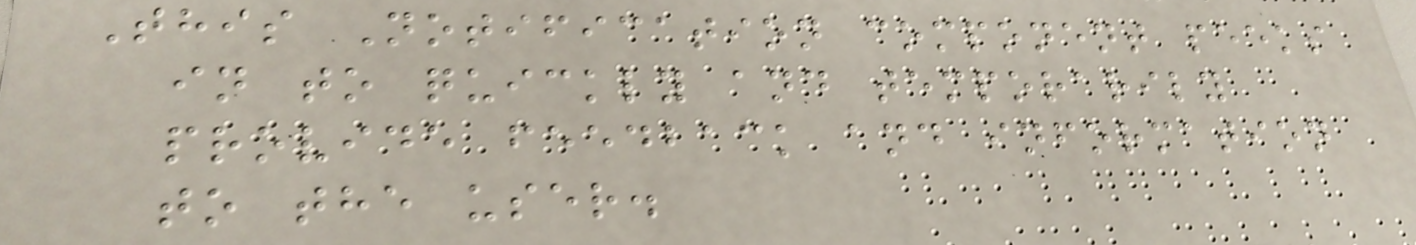This Notification component peeks
in to quickly and temporarily
provide feedback and information
to the user.
